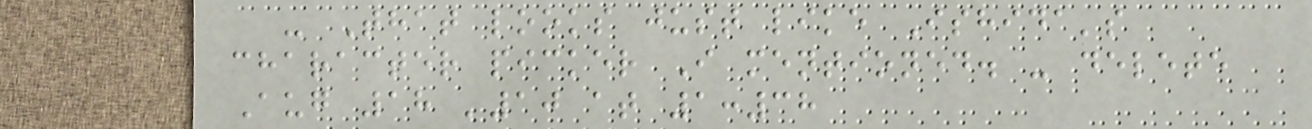- That looks just like Ishida's
character picker I mentioned. - delete
Aug 18 '10 at 1:38
